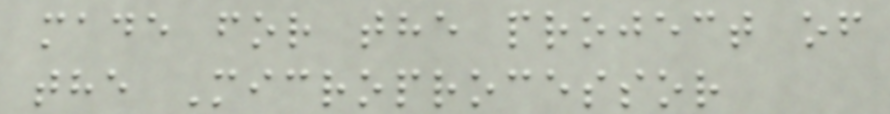made for the project of
the Microprocessor
